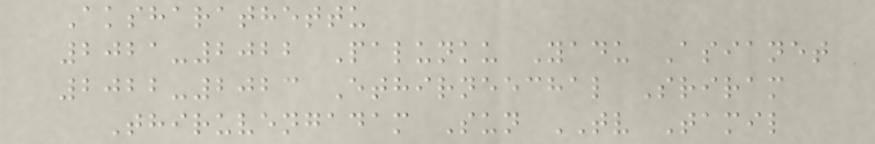Aksharathettu
2021-2022 Palunku Yadu Asianet
2022-2023 Ethirneechal Sriram
Thiruvengadam Sun TV Tamil
